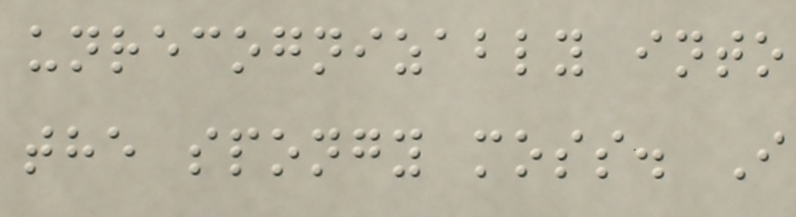unrecognizably into
the spongy moss. I
